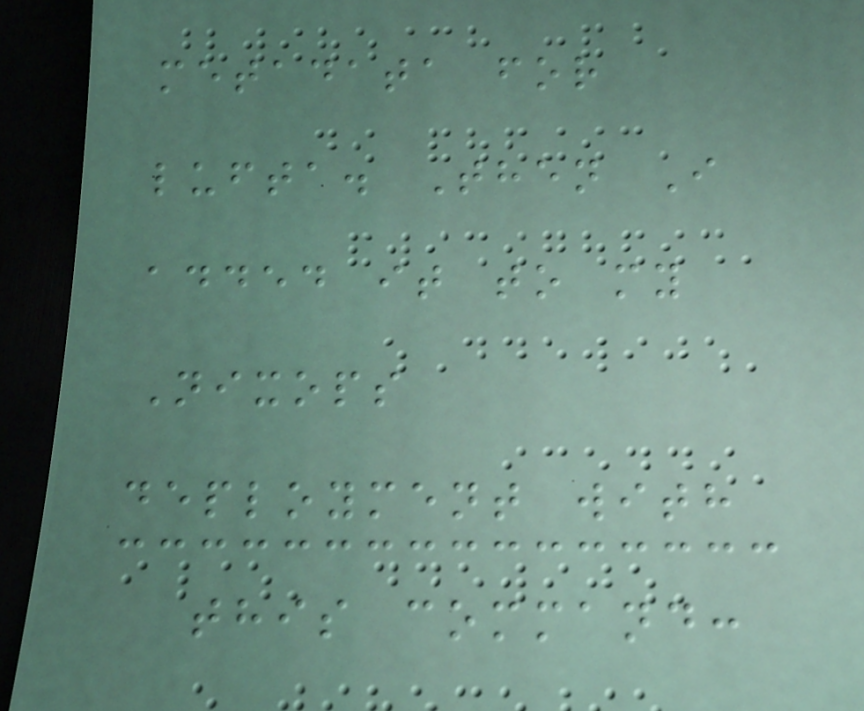metadata for
lufta. Then I
added it to my
Nixops
deployment with
this command:
